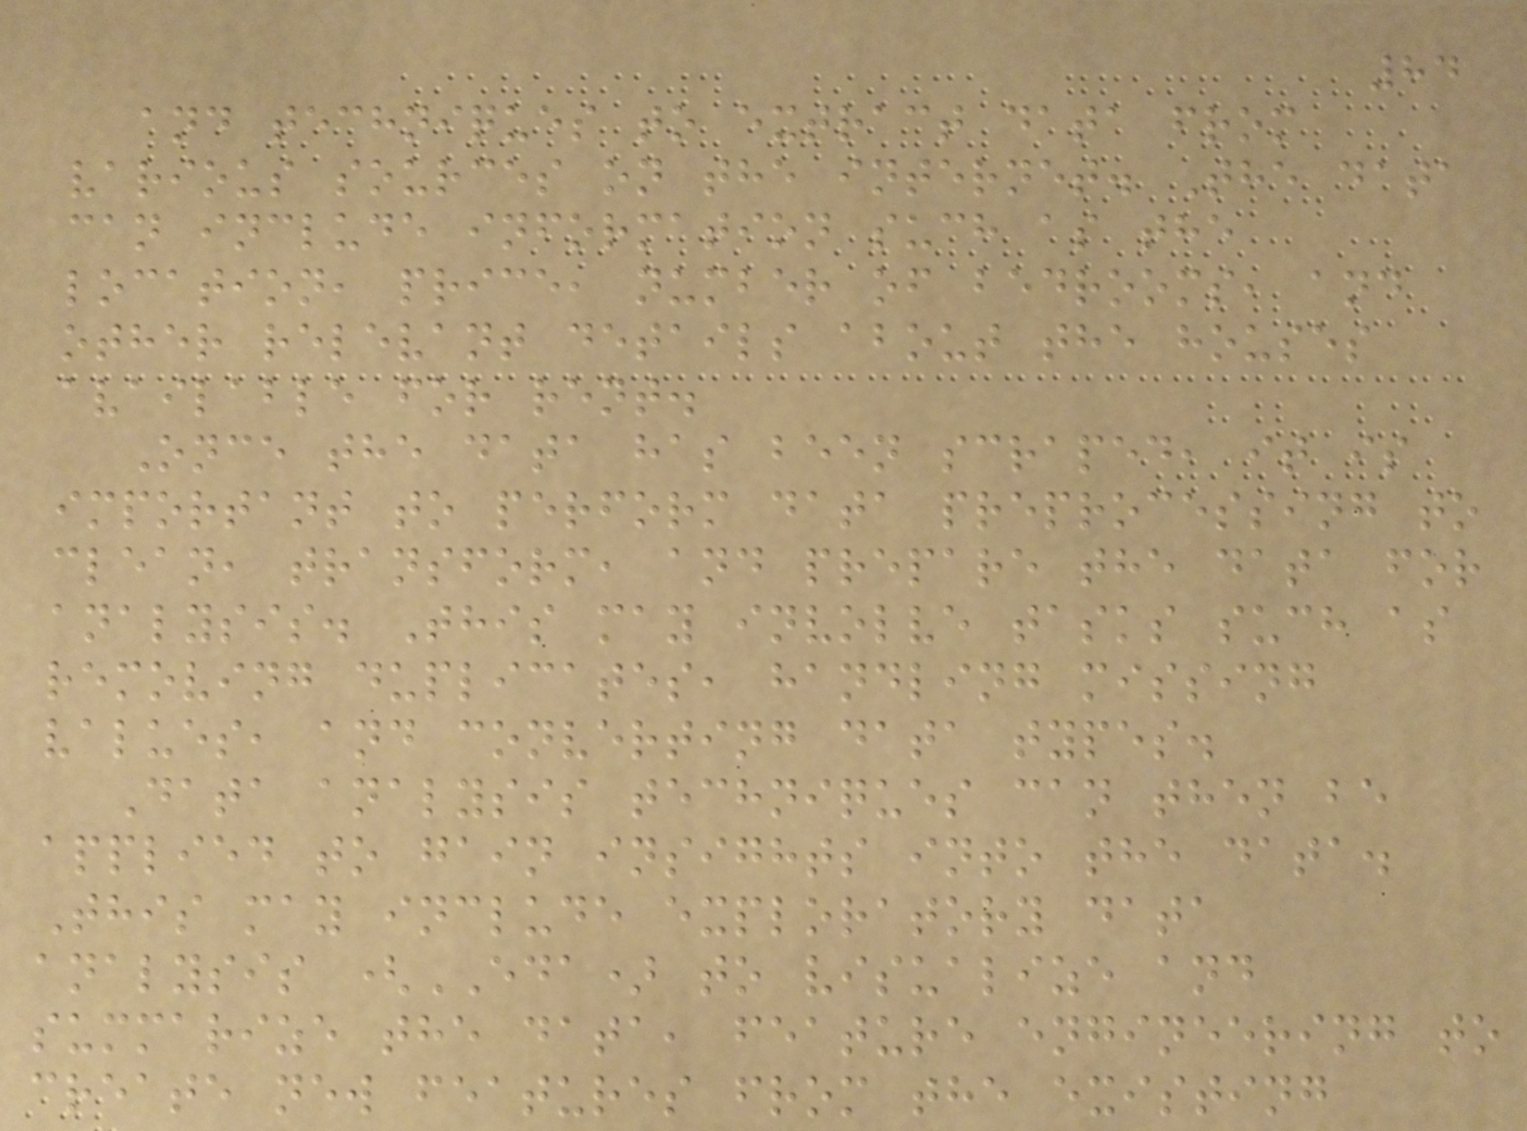84
and techniques to extract data from
various sources on the internet. The data
can include information such as the
location, price, number of bedrooms, and
other relevant details about the houses
available for rent.
Once the data has been scraped, it is
important to perform data preprocessing to
clean, transform, and prepare the data for
analysis. This may involve tasks such as
removing duplicates, handling missing
values, and converting data types.
Data analysis techniques can then be
applied to gain insights into the data.
This may include exploratory data
analysis (EDA) to visualize and
summarize the data, feature engineering to
create new features from the existing
